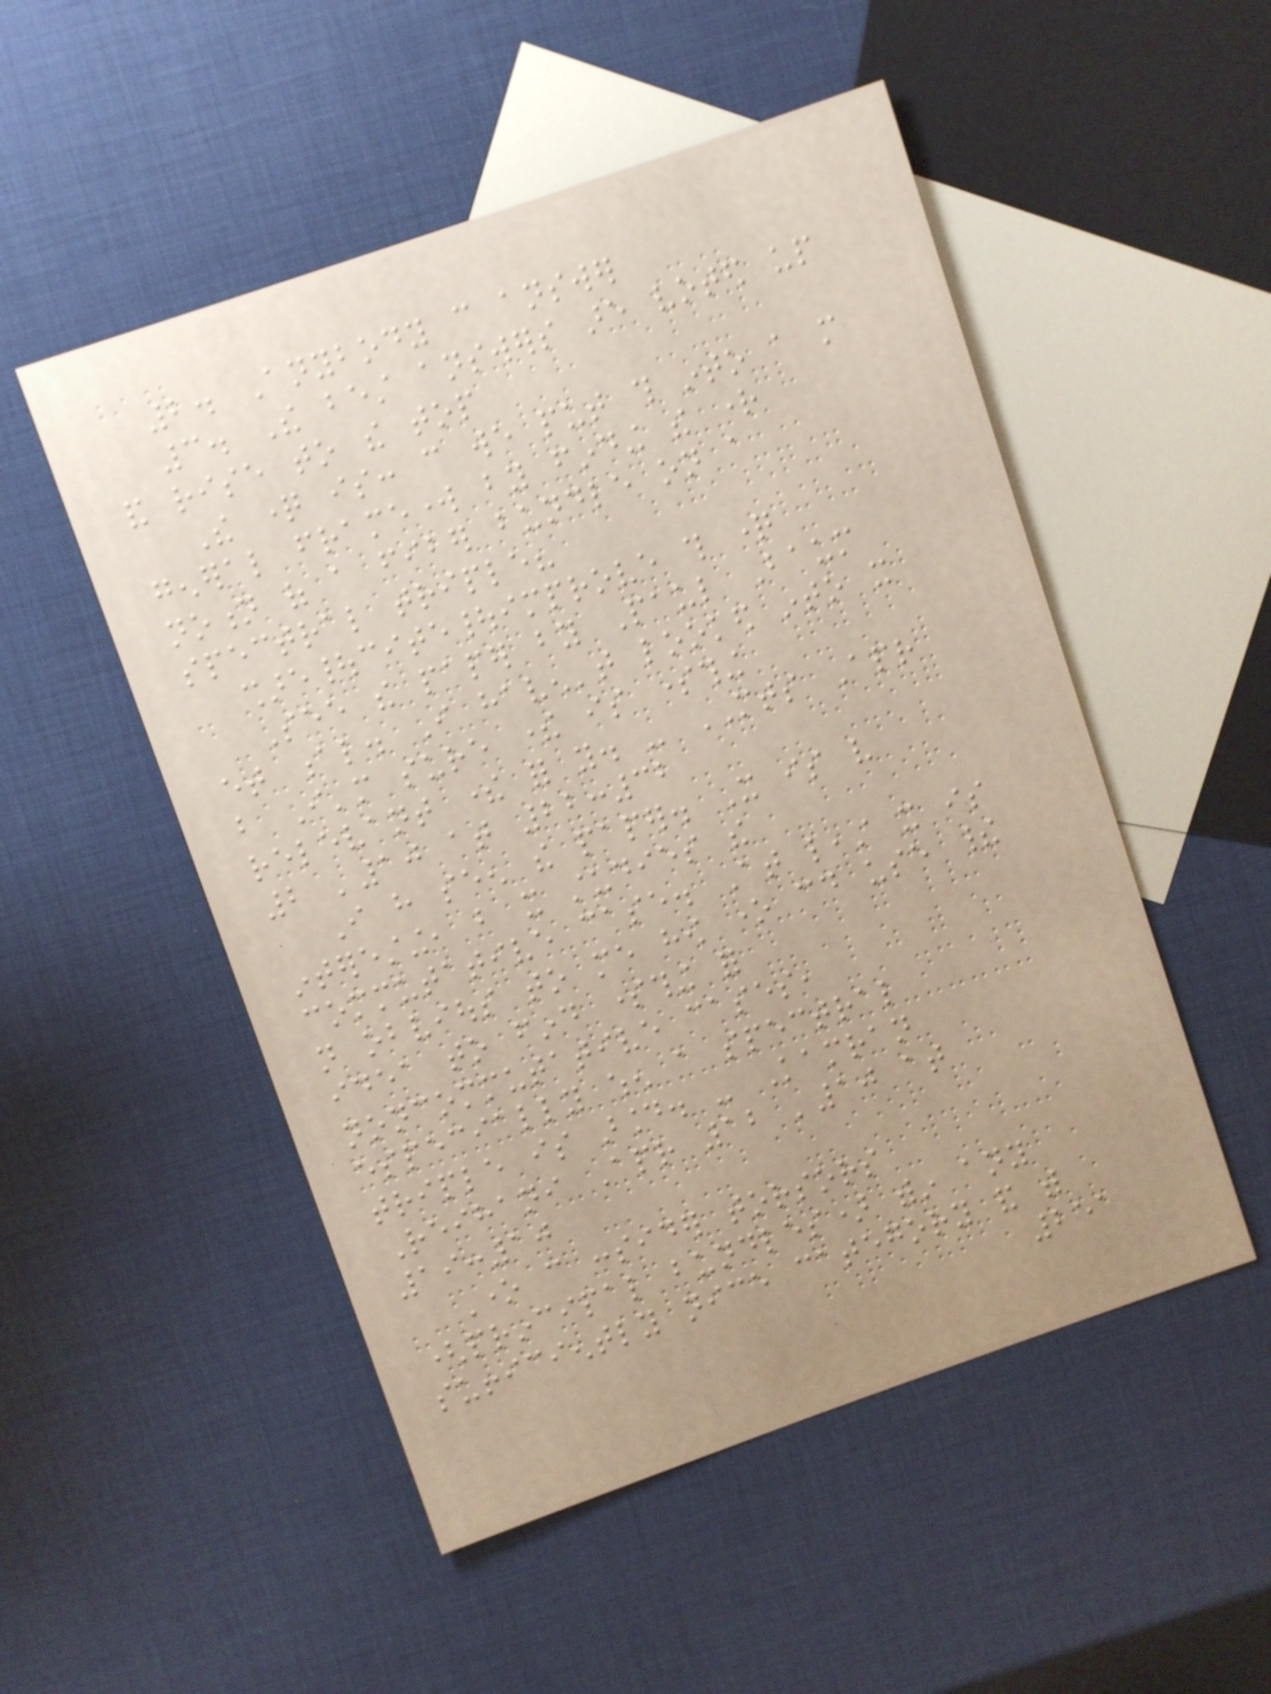2. Anybody can answer
3. The best answers are voted up
and rise to the top
The question is: can we put this into a more
general framework by finding the right
notion of a fiber bundle on a
spectral triple?
share|cite|improve this question
See the paper by Paul Baum
et al. I haven't looked into it
but I'm sure there is something
relevant there for you. - MTS Apr
2 '10 at 22:32
I have seen the paper. It is very
interesting, but it studies the
commutative case. At least it is
not obvious to me how one could use their
idea to find something for
noncommutative cases,
especially when a spectral
triple is around. - Kamran
Reihani Apr 12 '10 at
19:10
One can consider torsors
(principal bundles) within any
sufficiently nice category and with
251
